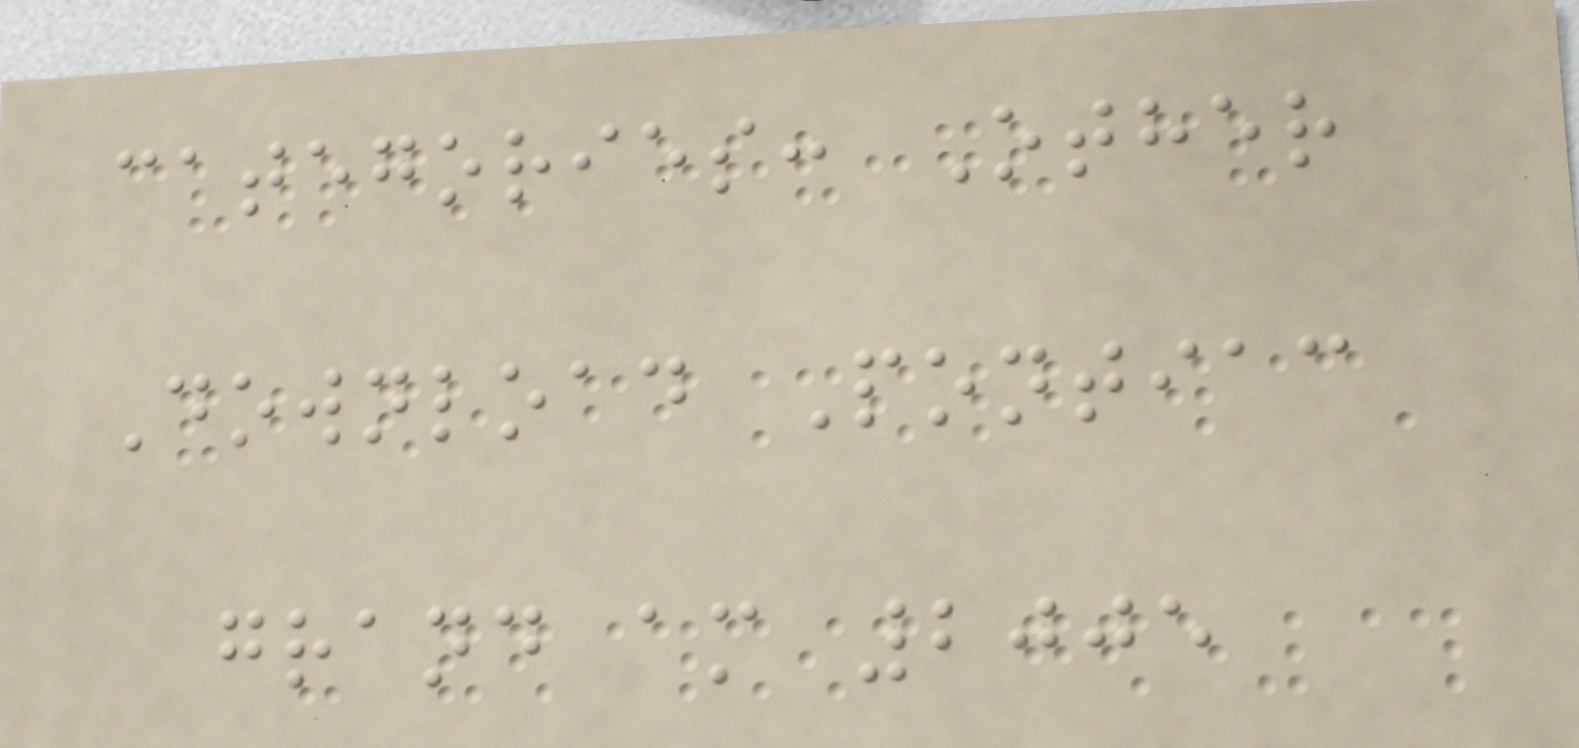categories: Other
Download Pontiac
grand am 2005
